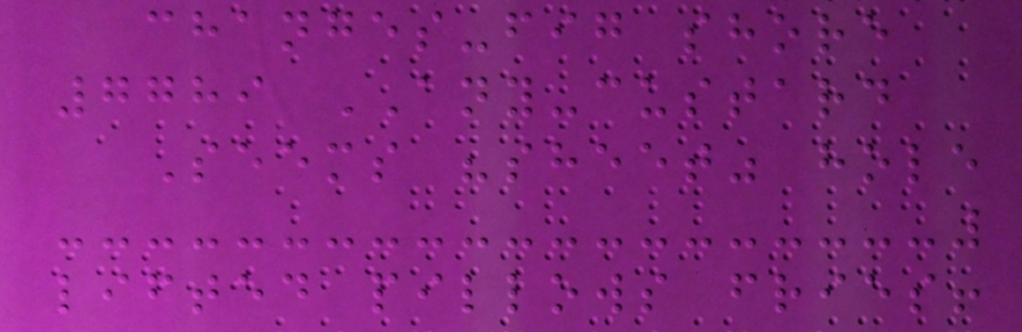changes-fig shore
7789 ANY-custard
Seems "sheet" hole
lifted pillows fries!
